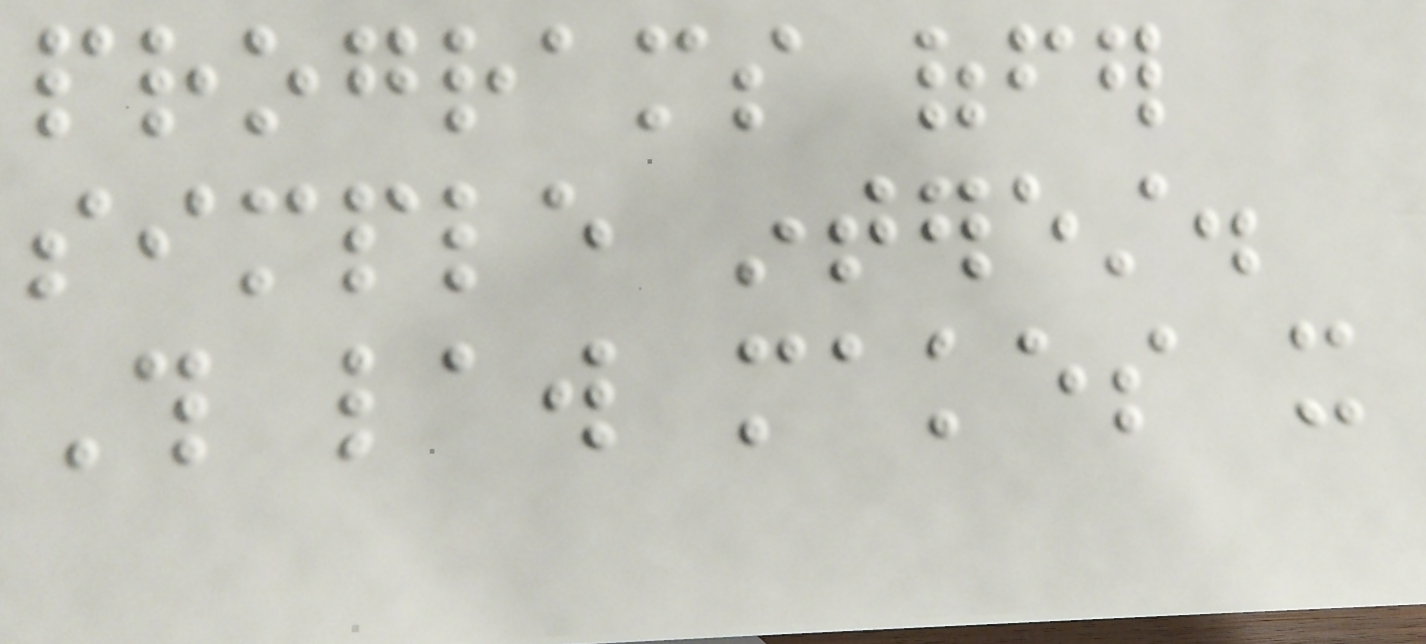programs offer
simple interest.
This law makes it
